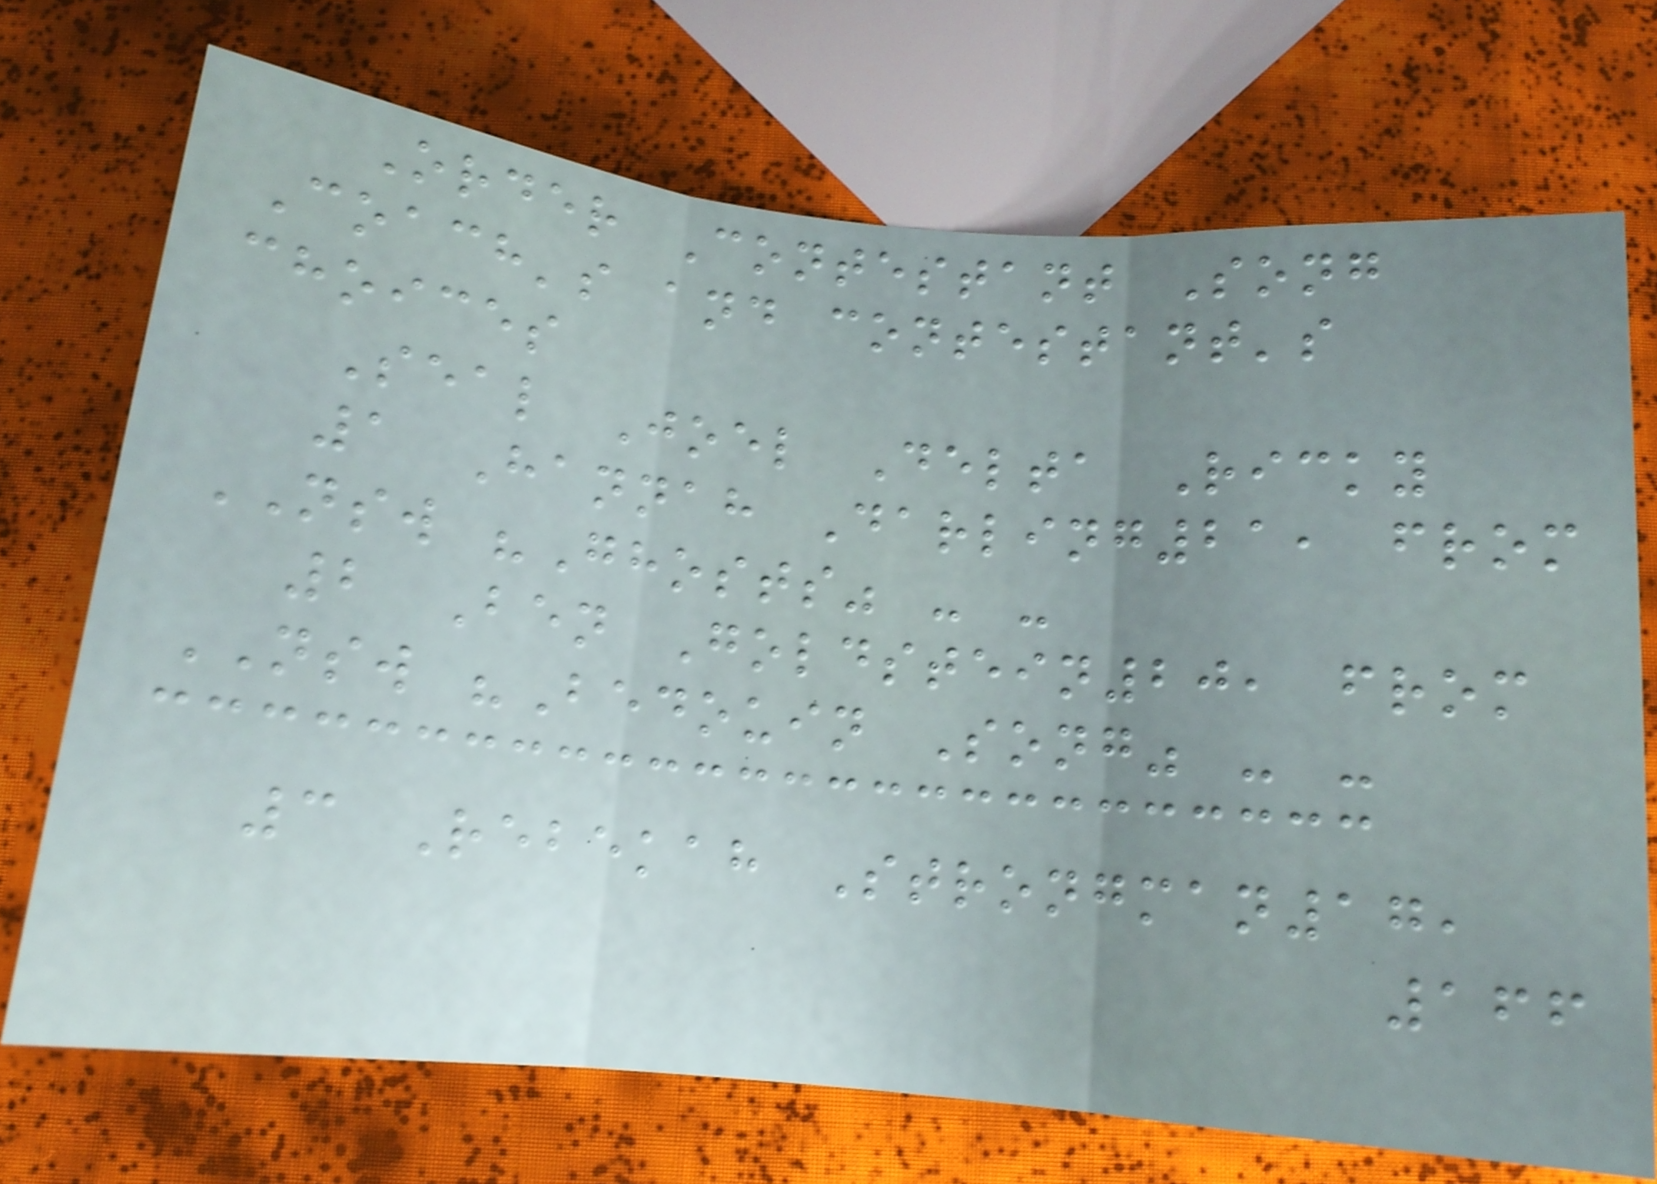Order Contestant Song
Coach's and contestant's
choices
Seal Joel Delta Ricky
1 Hannah Darling21, from
NSW "Ghosts" - -
2 Ben Goldstein20, from
NSW "Bedouin Song" - -
3 Rebekah Strongman17,
166
